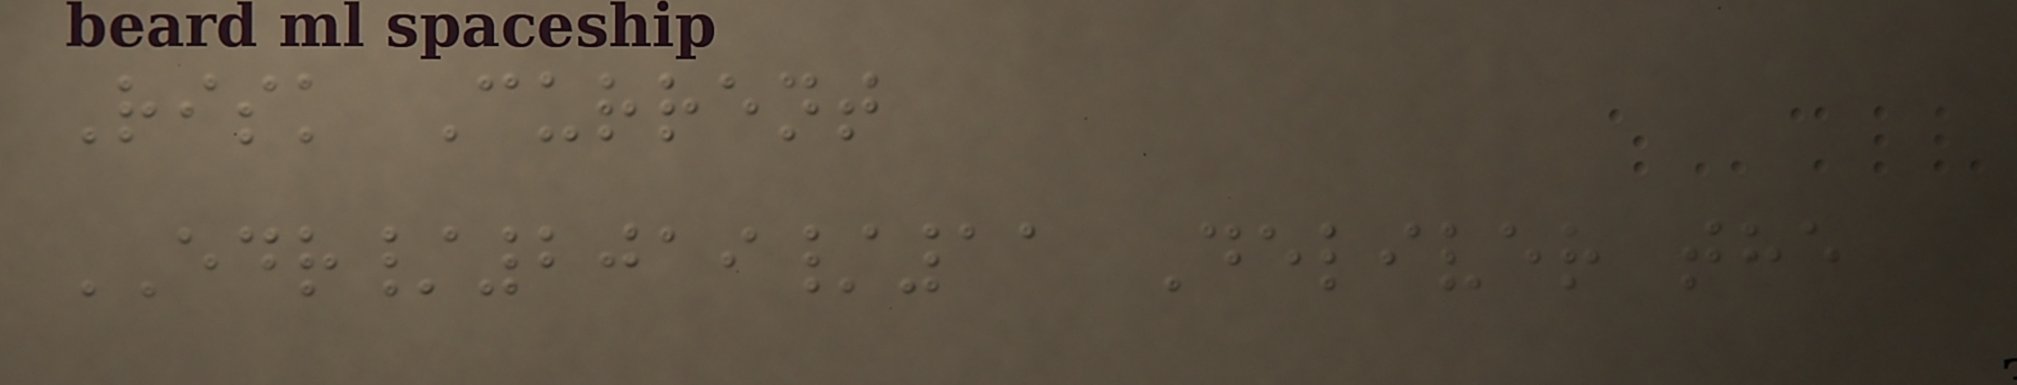Risk Current
EDR/2019/11 Deliver the
